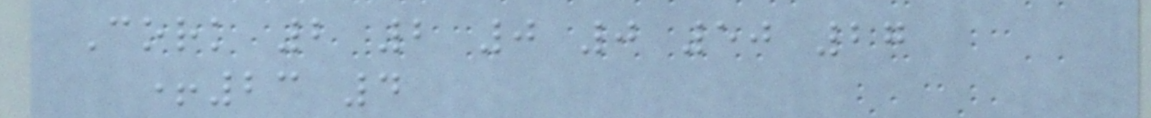Cork 2 2 0 0 50 27
+23 4
